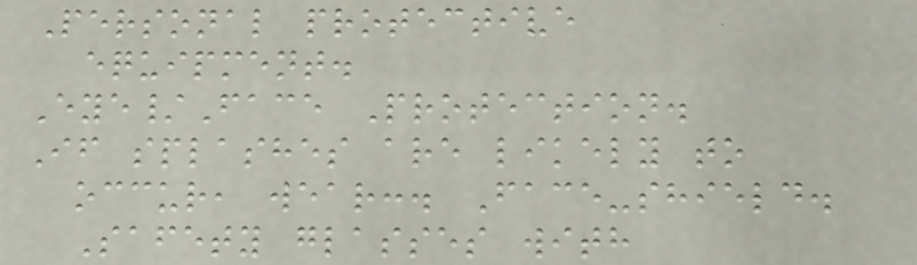Personal protective
equipment.
Eye/Face Protection.
If splashes are likely to
occur, wear:. Face-shield.
Safety glasses with
